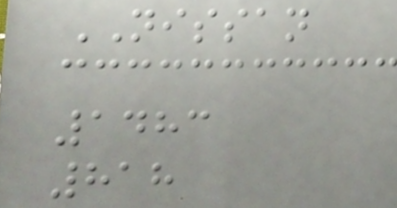NISSAN
1483
818
